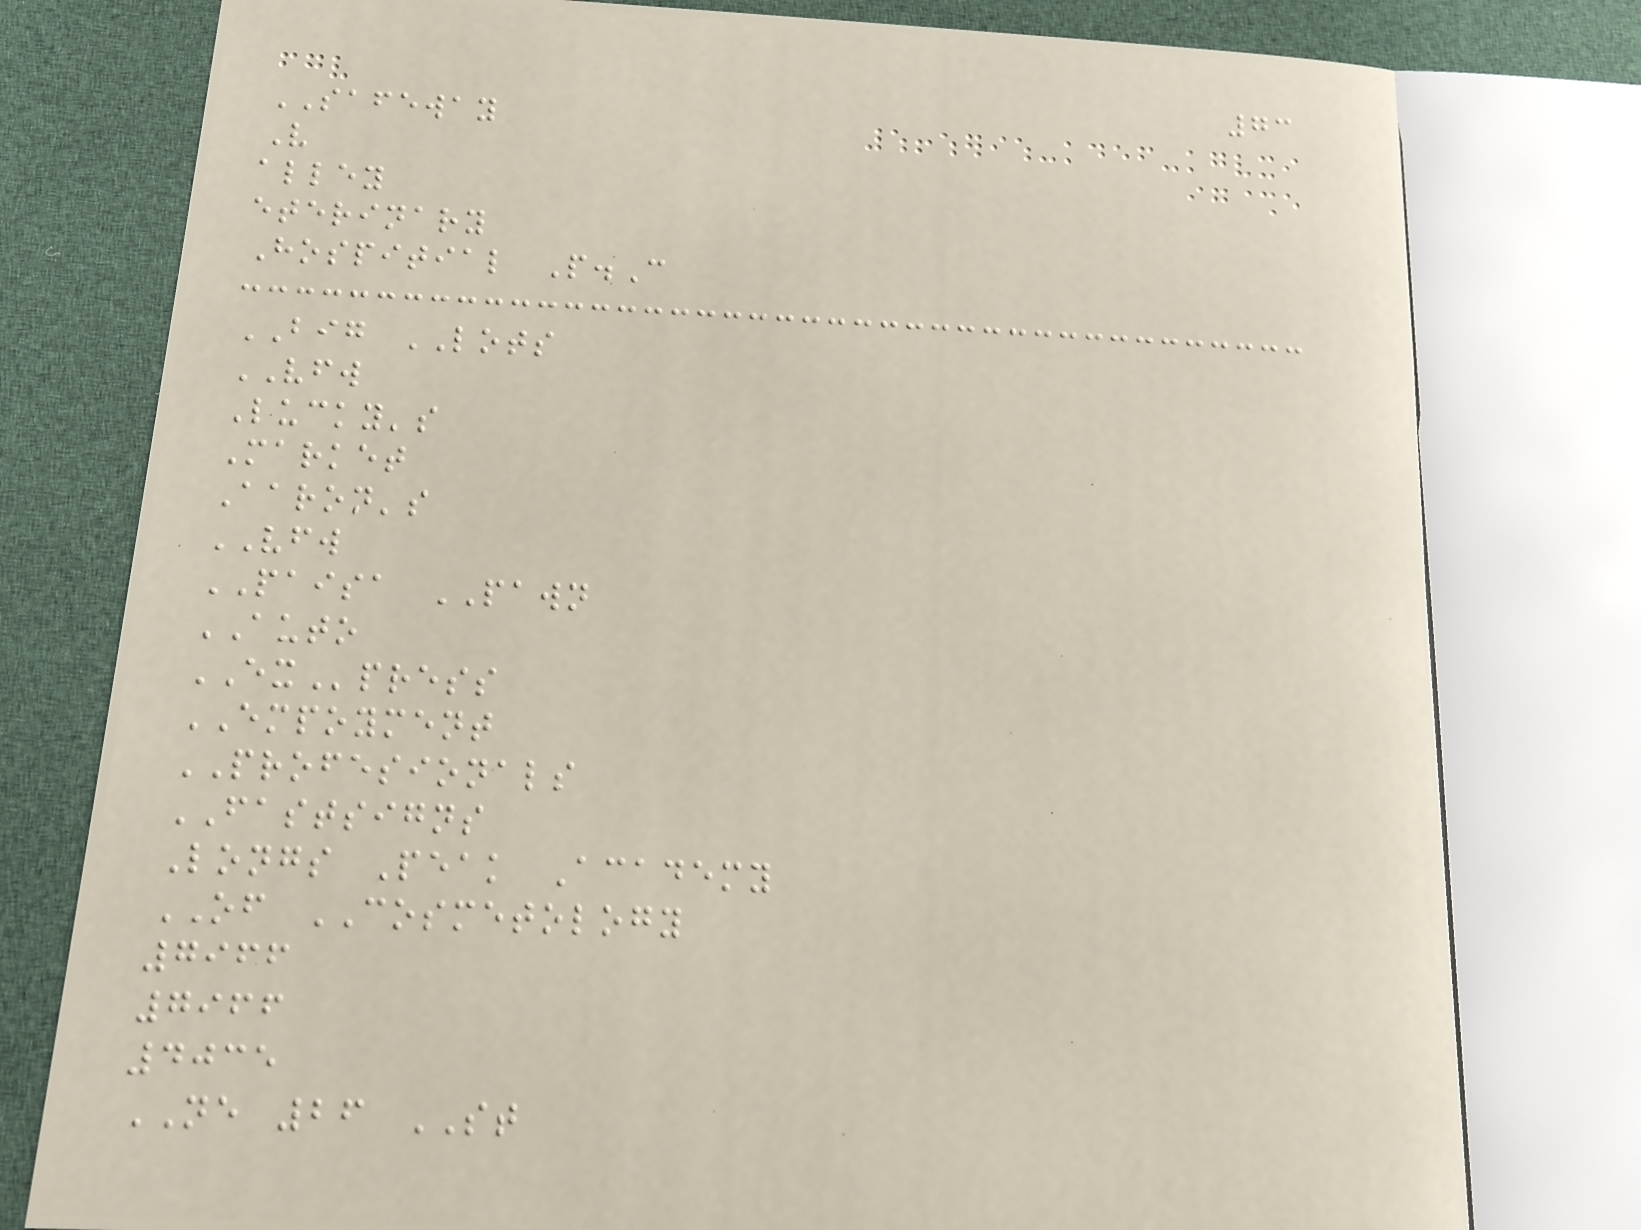73
SAFEWAY
V
alley
eterinary
Hospitial P.C
BIG LOTS
VFW
Lucky's
Market
Aaron's
VFW
PAISA PAWN
AUTO
EXpress
EMPOYMENT
PROFESIONALS
FASTSIGNS
Longs Peak Academy
OF COSMETOLOGY
7966
7966
4035
NE 26 ST
